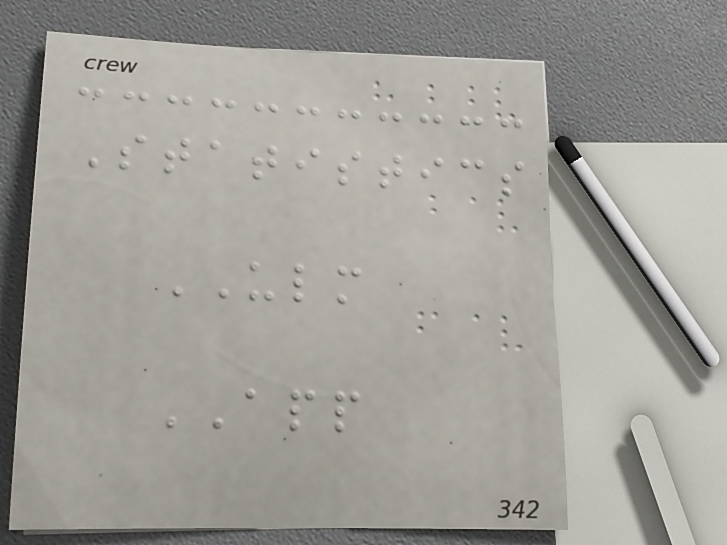Statistics
ULM
APP
